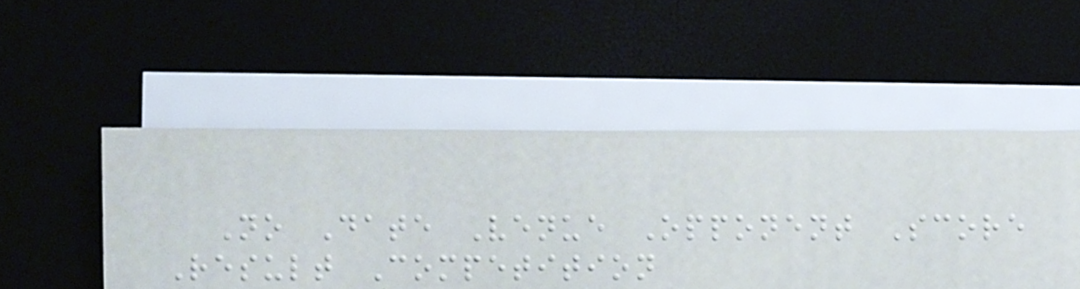No Date Venue Opponent Score
Result Competition
